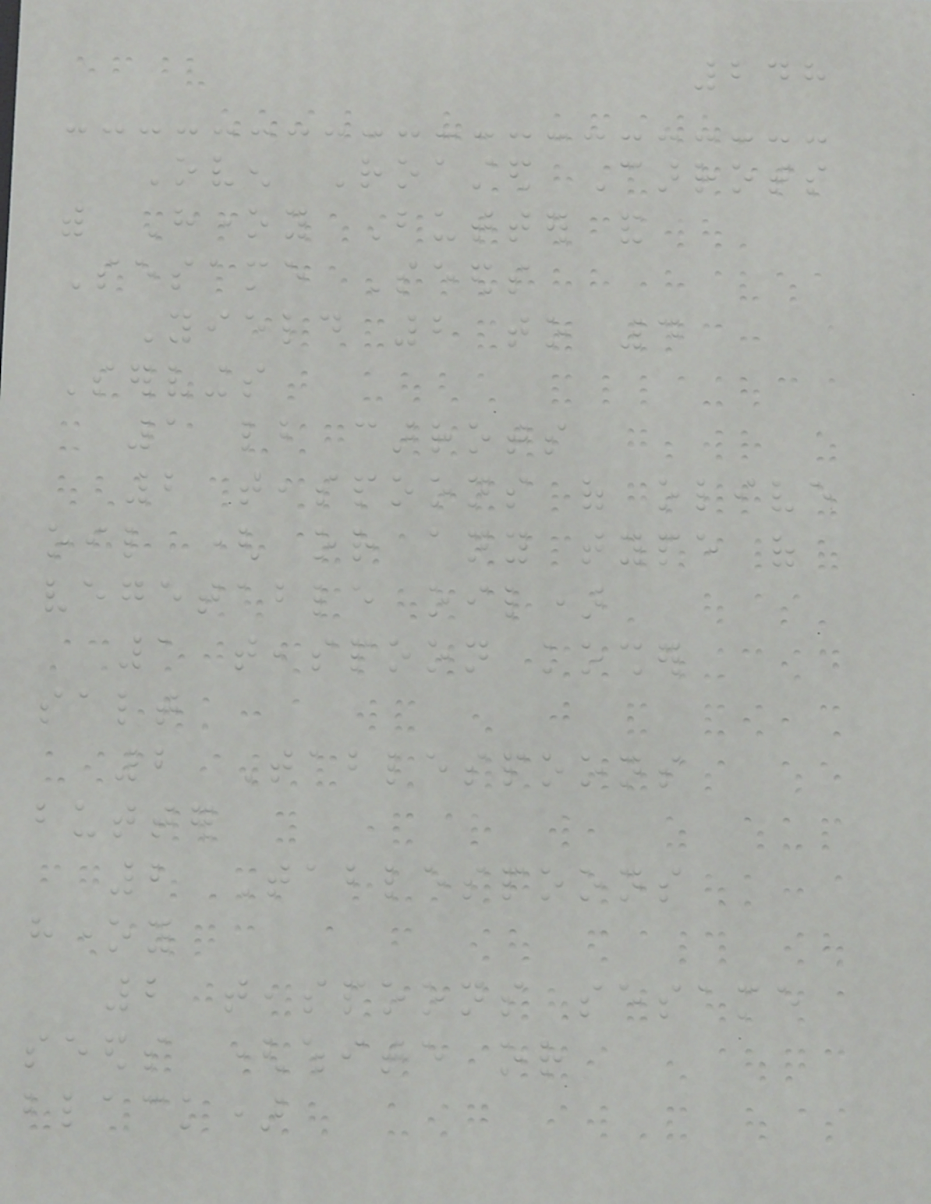248
Oven Roasted Carrots
with Honey Butter and
Sesame Seeds
Yield 2 to 4
Servings
1 lb carrots
2 teaspoons of olive
oil ( or any type of
vegetable oil)
1 teaspoon kosher
salt
2 Tablespoons
butter
2 Tablespoons
honey
2 teaspoons sesame
seeds (white or
black)
